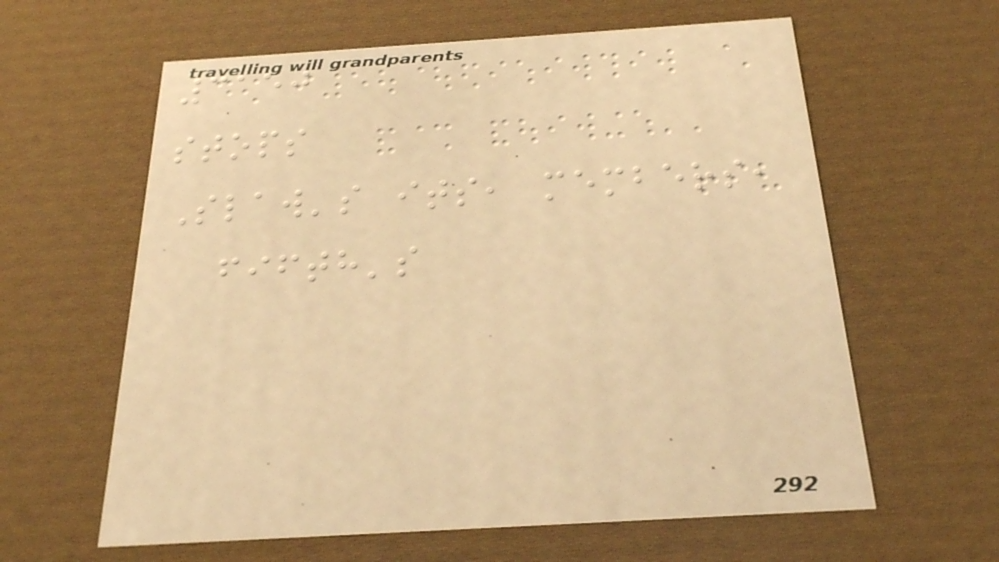3150
stops
Slaw's its, members,
fifth's
